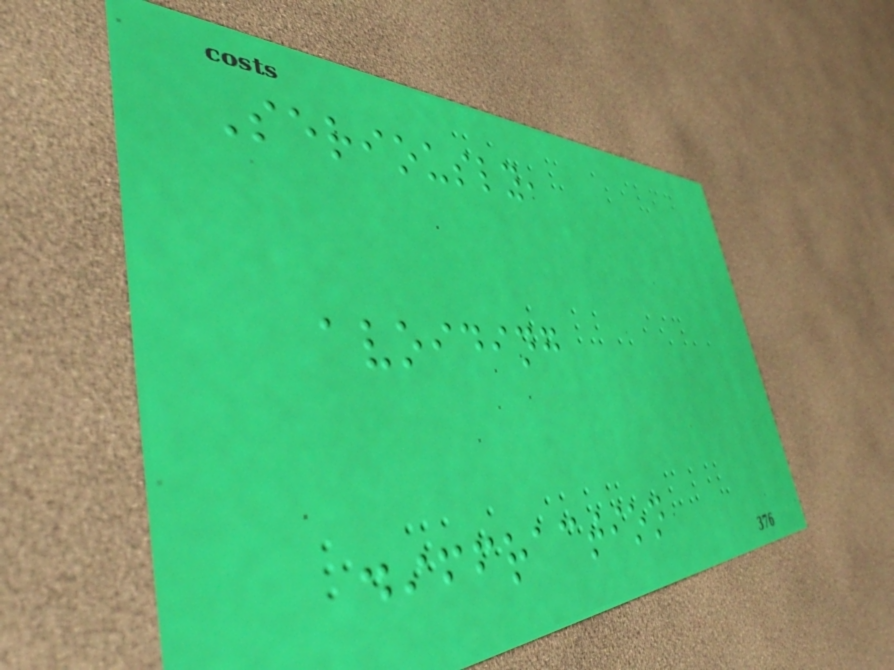Seriously,
avoiding
diffraction
